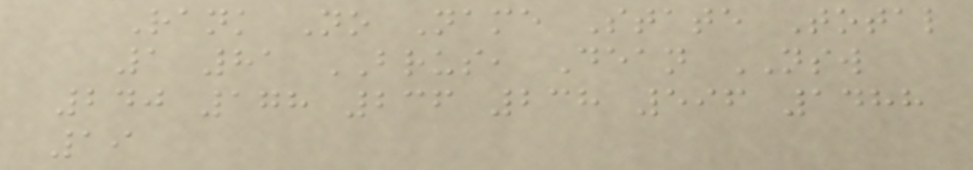Rank No Name State Total
1 81 BRUS, Dean NSW
240 178 236 238 596 1488
19
